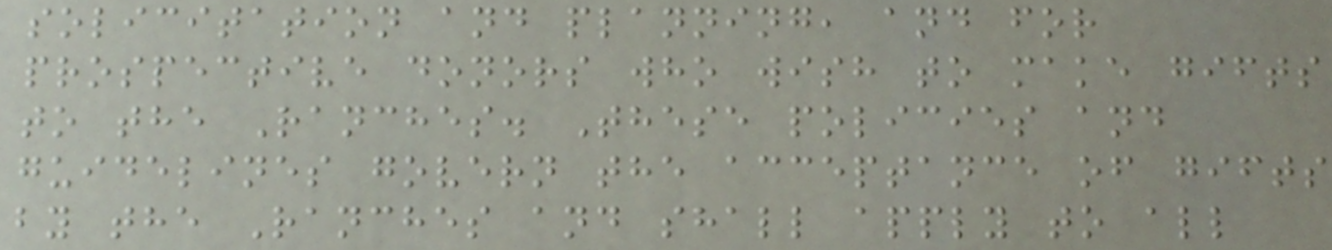solicitation and planning, and for
prospective donors who wish to make gifts
to the Ranches. These policies and
guidelines govern the acceptance of gifts
by the Ranches and shall apply to all
